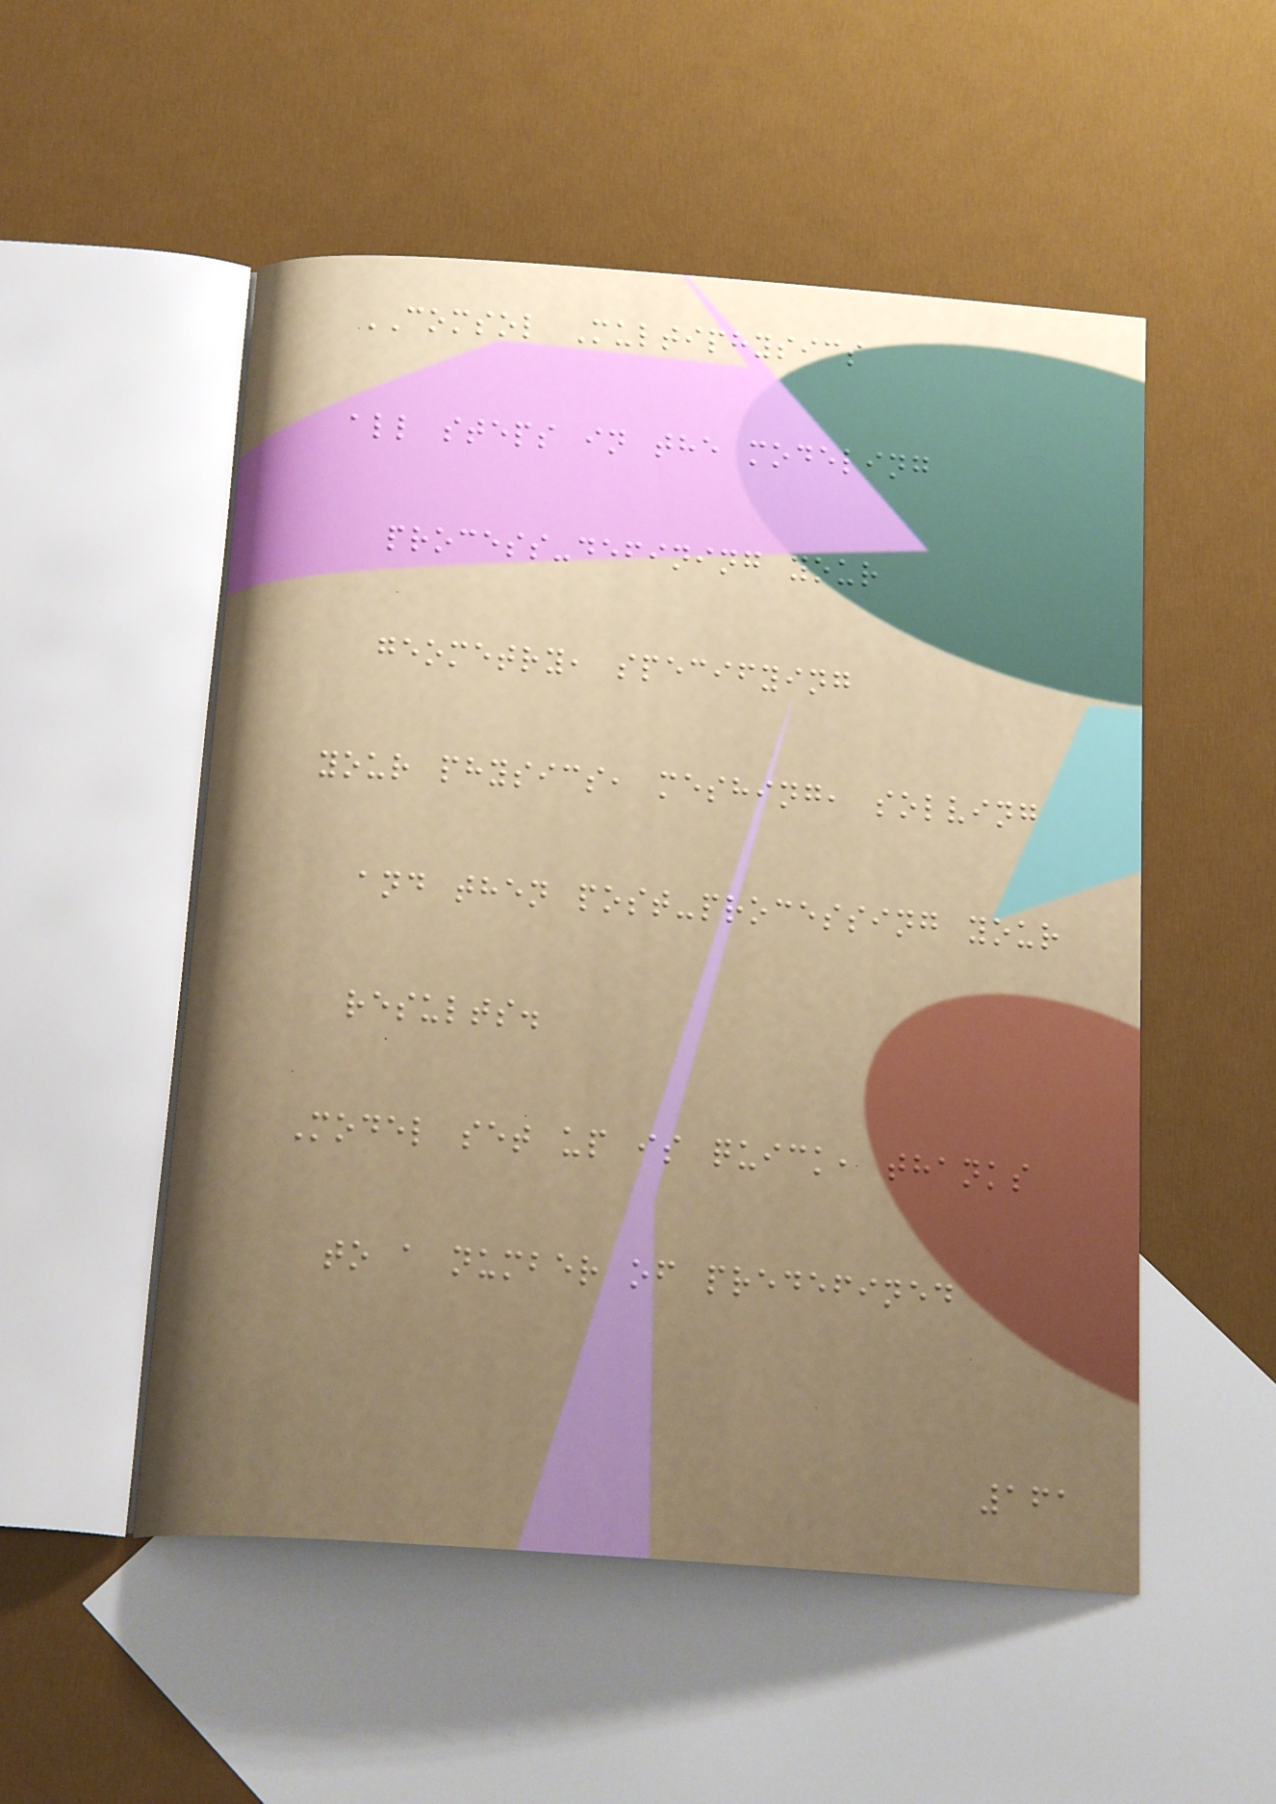COMSOL Multiphysics
all steps in the modeling
process-defining your
geometry, specifying
your physics, meshing, solving
and then post-processing your
results.
Model set up is quick, thanks
to a number of predefined
161
